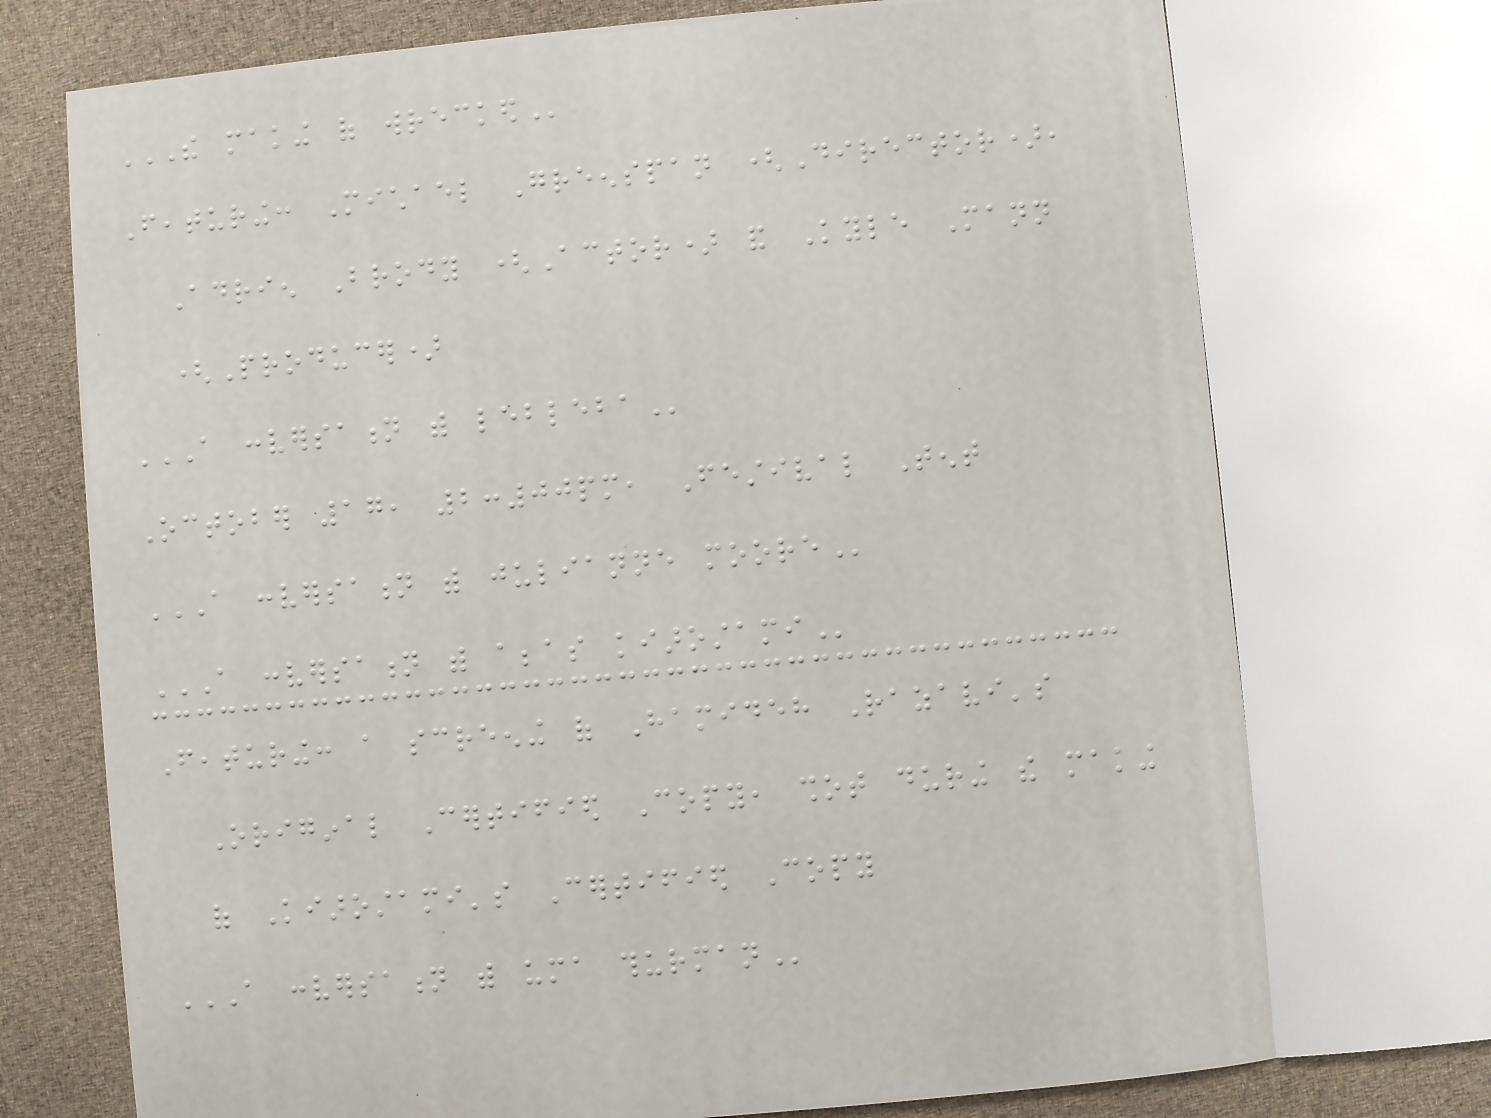THE MAKING OF WRECKED
Featuring: Michael Greenspan (Director),
Adrien Brody (Actor) and Kyle Mann
(Producer)
A CONVERSATION WITH LEBLEBA
October 17, 2:00pm, Festival Tent
A CONVERSATION WITH JULIANNE MOORE
A CONVERSATION WITH ABBAS KIAROSTAMI
Featuring: a screening of Hamideh Razavi's
Original Certified Copy, shot during the making
of Kiarostami's Certified Copy
A CONVERSATION WITH UMA THURMAN
